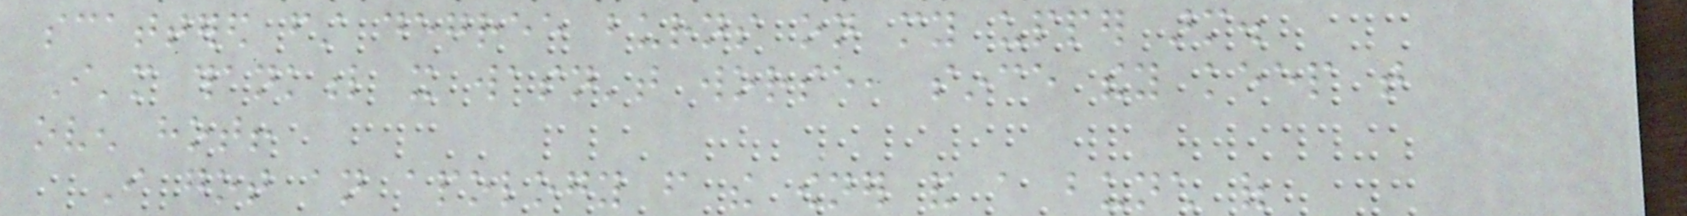scattered first degree burns on my upper arm.
I'm thankful it wasn't worse, since they keep that
oven hot!
I got an apology from the owner and a bunch of
